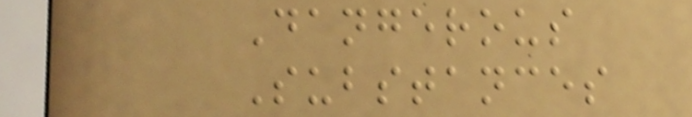Dangerous
Substances
